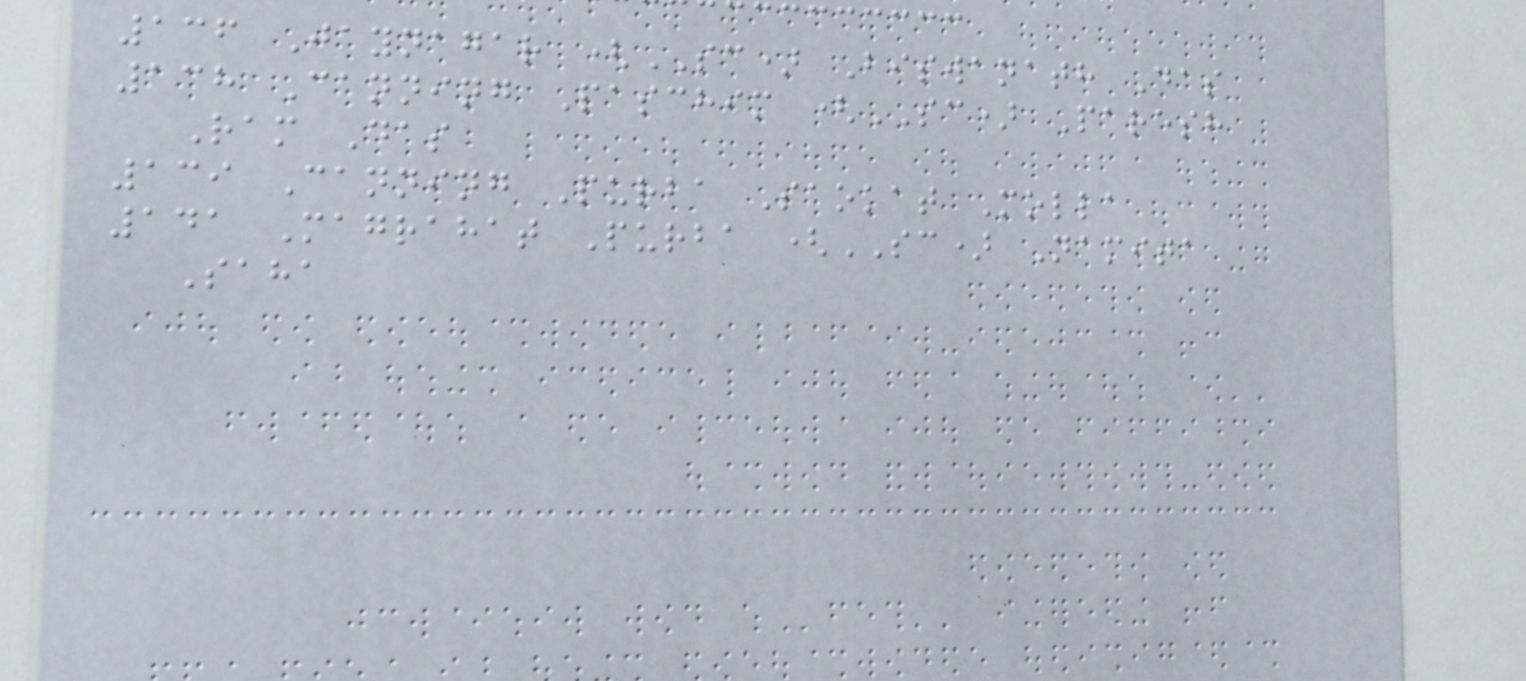136 Jaynagar (SC) Biswanath Das
138 Canning Paschim (SC) Paresh
Ram Das
139 Canning Purba Saokat Molla
141 Magrahat Purba (SC) Namita
Saha
